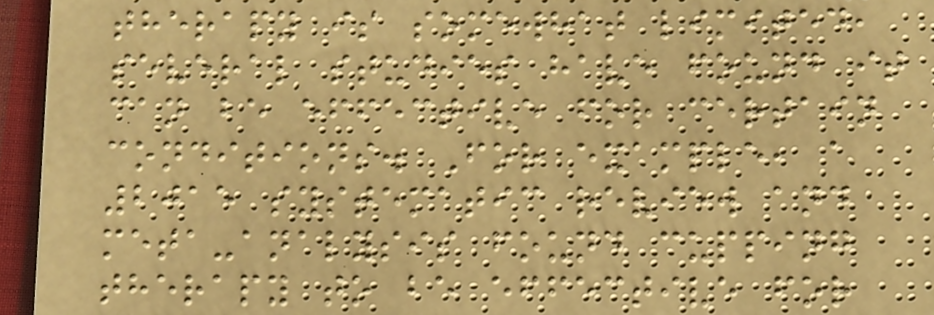therapy is somewhat limited,
several studies have found it
can be effective for certain
conditions. For example, a
2015 systematic review and
meta-analysis found cupping
therapy to be effective for
